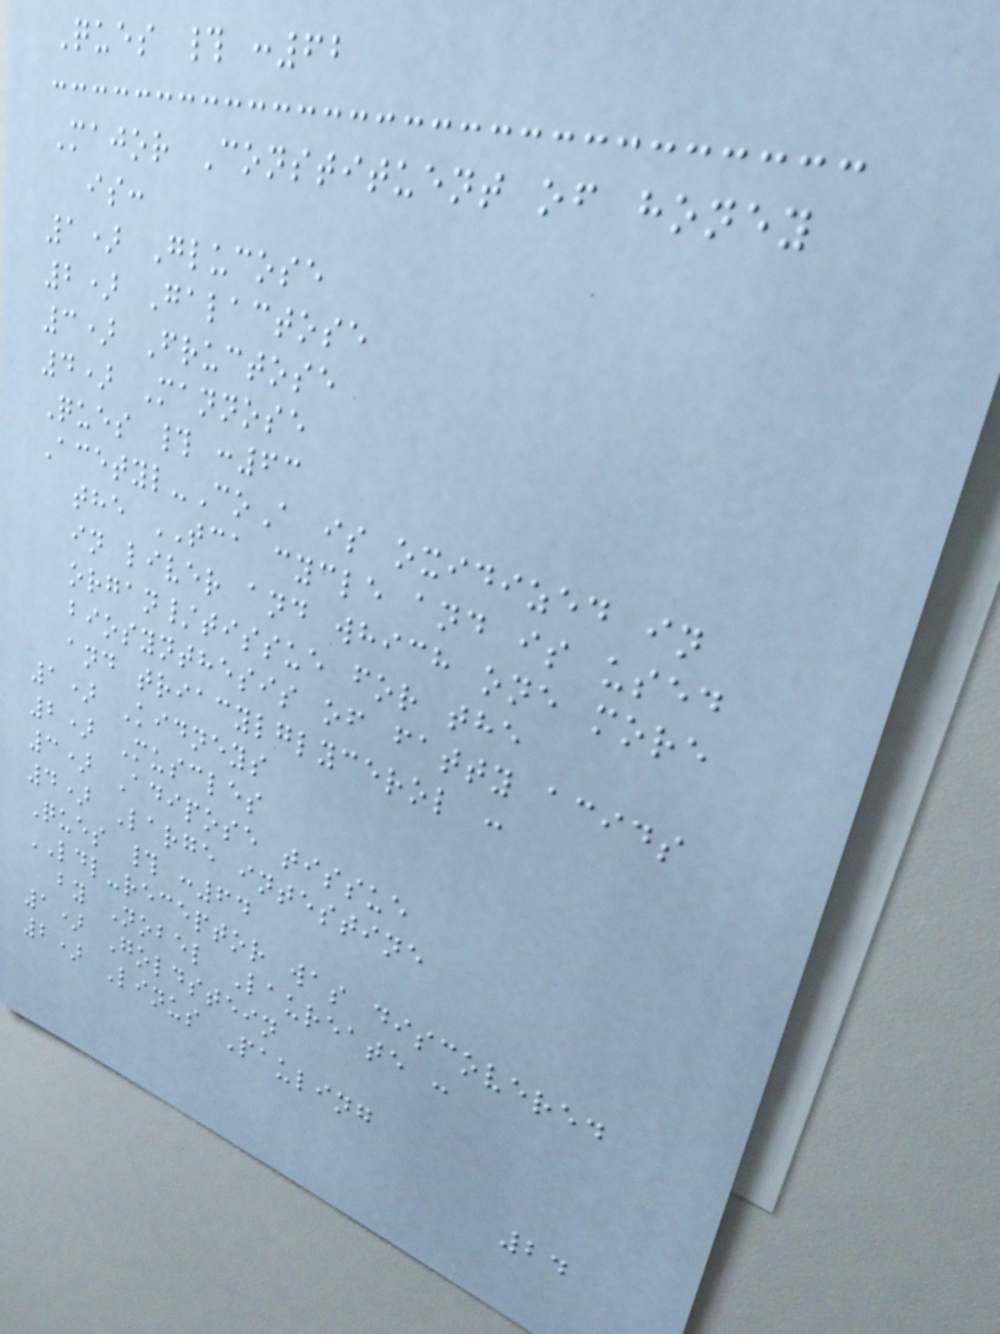Ques # :62
Major Constituent of honey
is:
1) Glucose
2) Galactose
3) Fructose
4) Mannose
Ques # :63
Acetyl-CoA is oxidized in
the TCA cycle and is used
in liver and which one more
organ/tissue for the
biosynthesis of fatty acids
and triacylglycerol :
1) Kidneys
2) Muscles
3) Adipose tissue
4) Large intestine
Ques # :64
LDL-receptor was discovered
by Nobel Laureate :
1) Goldstein
2) Linus Pauling
24
